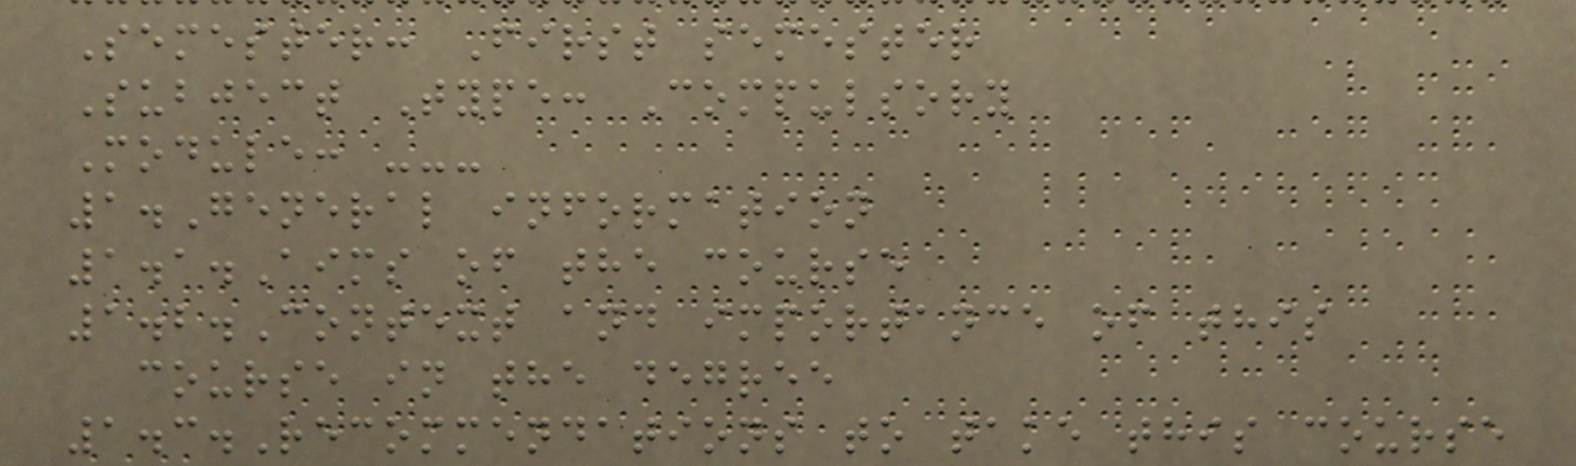Semester: First semester
Subject Type: Compulsory
Module: ---
1.General information
1.1.Aims of the course
1.2.Context and importance of this
course in the degree
1.3.Recommendations to take this course
